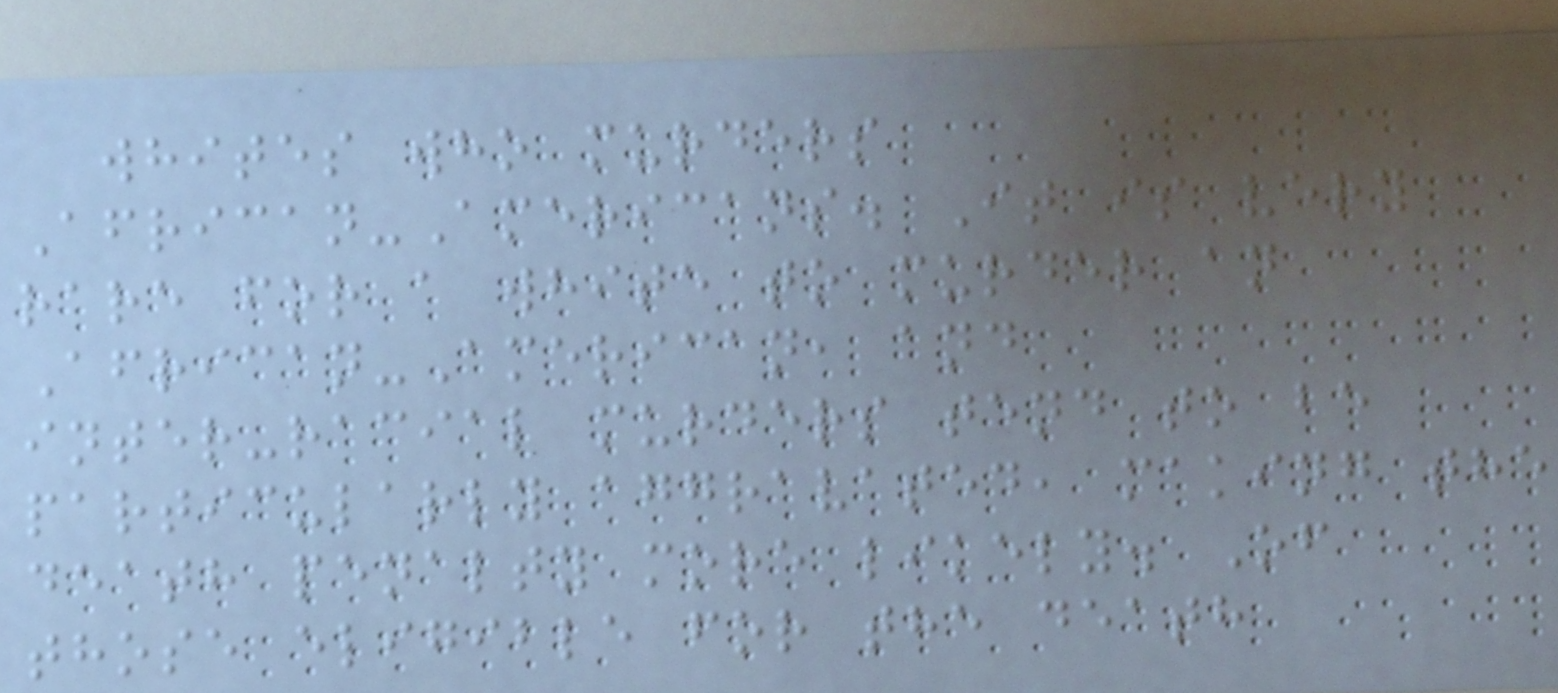whites who murders
African-Americans. It is very
rare for a white to murder an
African-American, and
inter-racial murders tend to be
particularly aggravated, making the
death penalty more likely. Of
those eligible for the death
